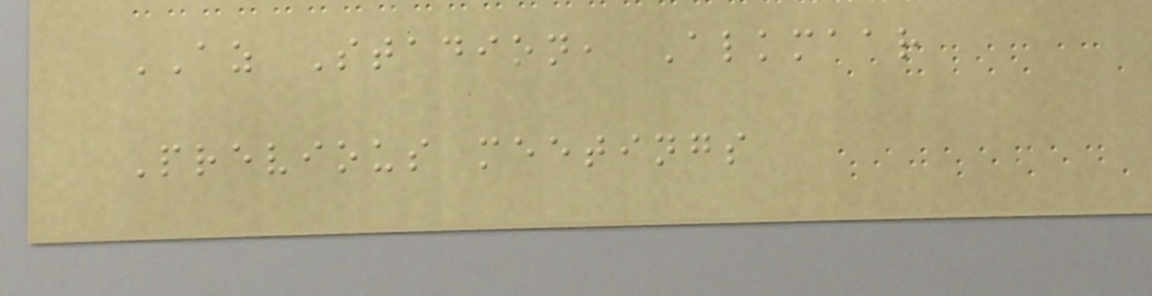AZ Stadion, Alkmaar
Previous meetings
